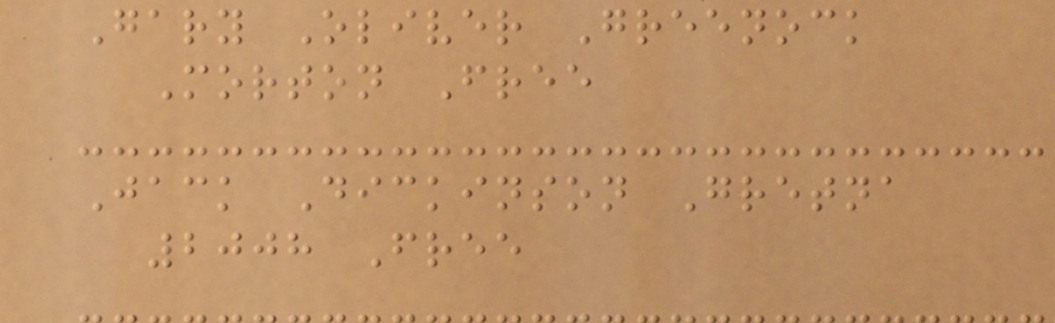Gary Oliver Greenock
Morton Free
Jack Dickinson Gretna
2008 Free
